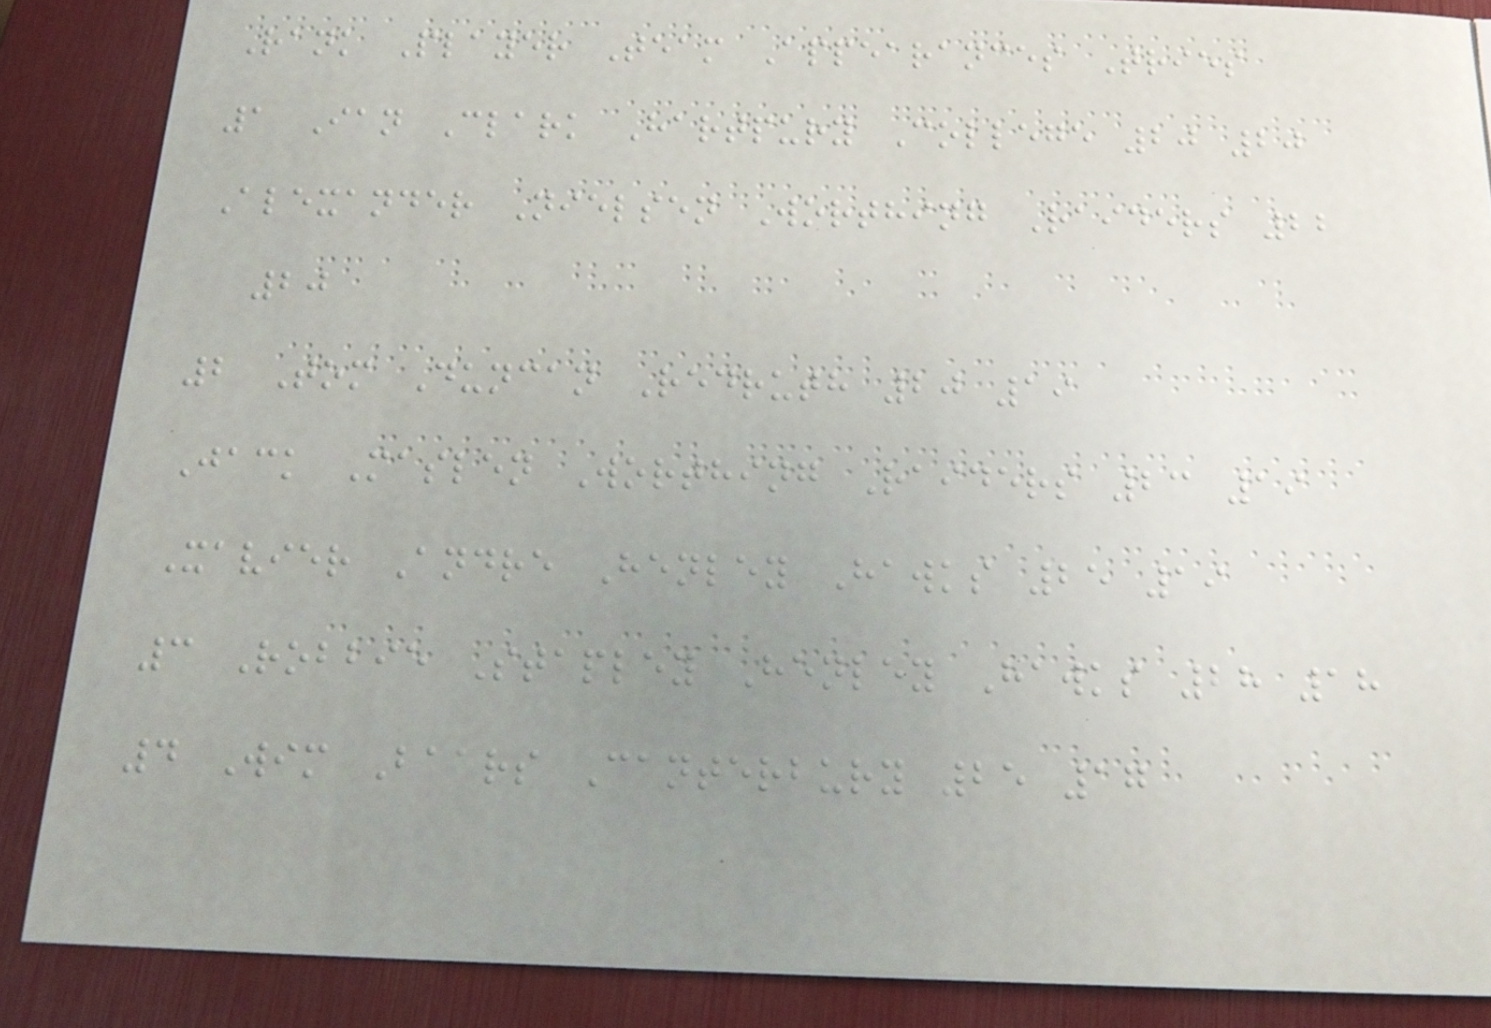Rank Player Team Appearances Tries
1 Ian Clark Hartpury College 20 20
Alexander Nielsen Worthing Raiders 22
20
2 Tom Duncan Redruth 20 19
Jack Maslen Worthing Raiders 23 19
Xavier Andre Henley Hawks 25 19
3 Robbie Stapley Henley Hawks 28 18
4 Wim Baars Canterbury 25 17
